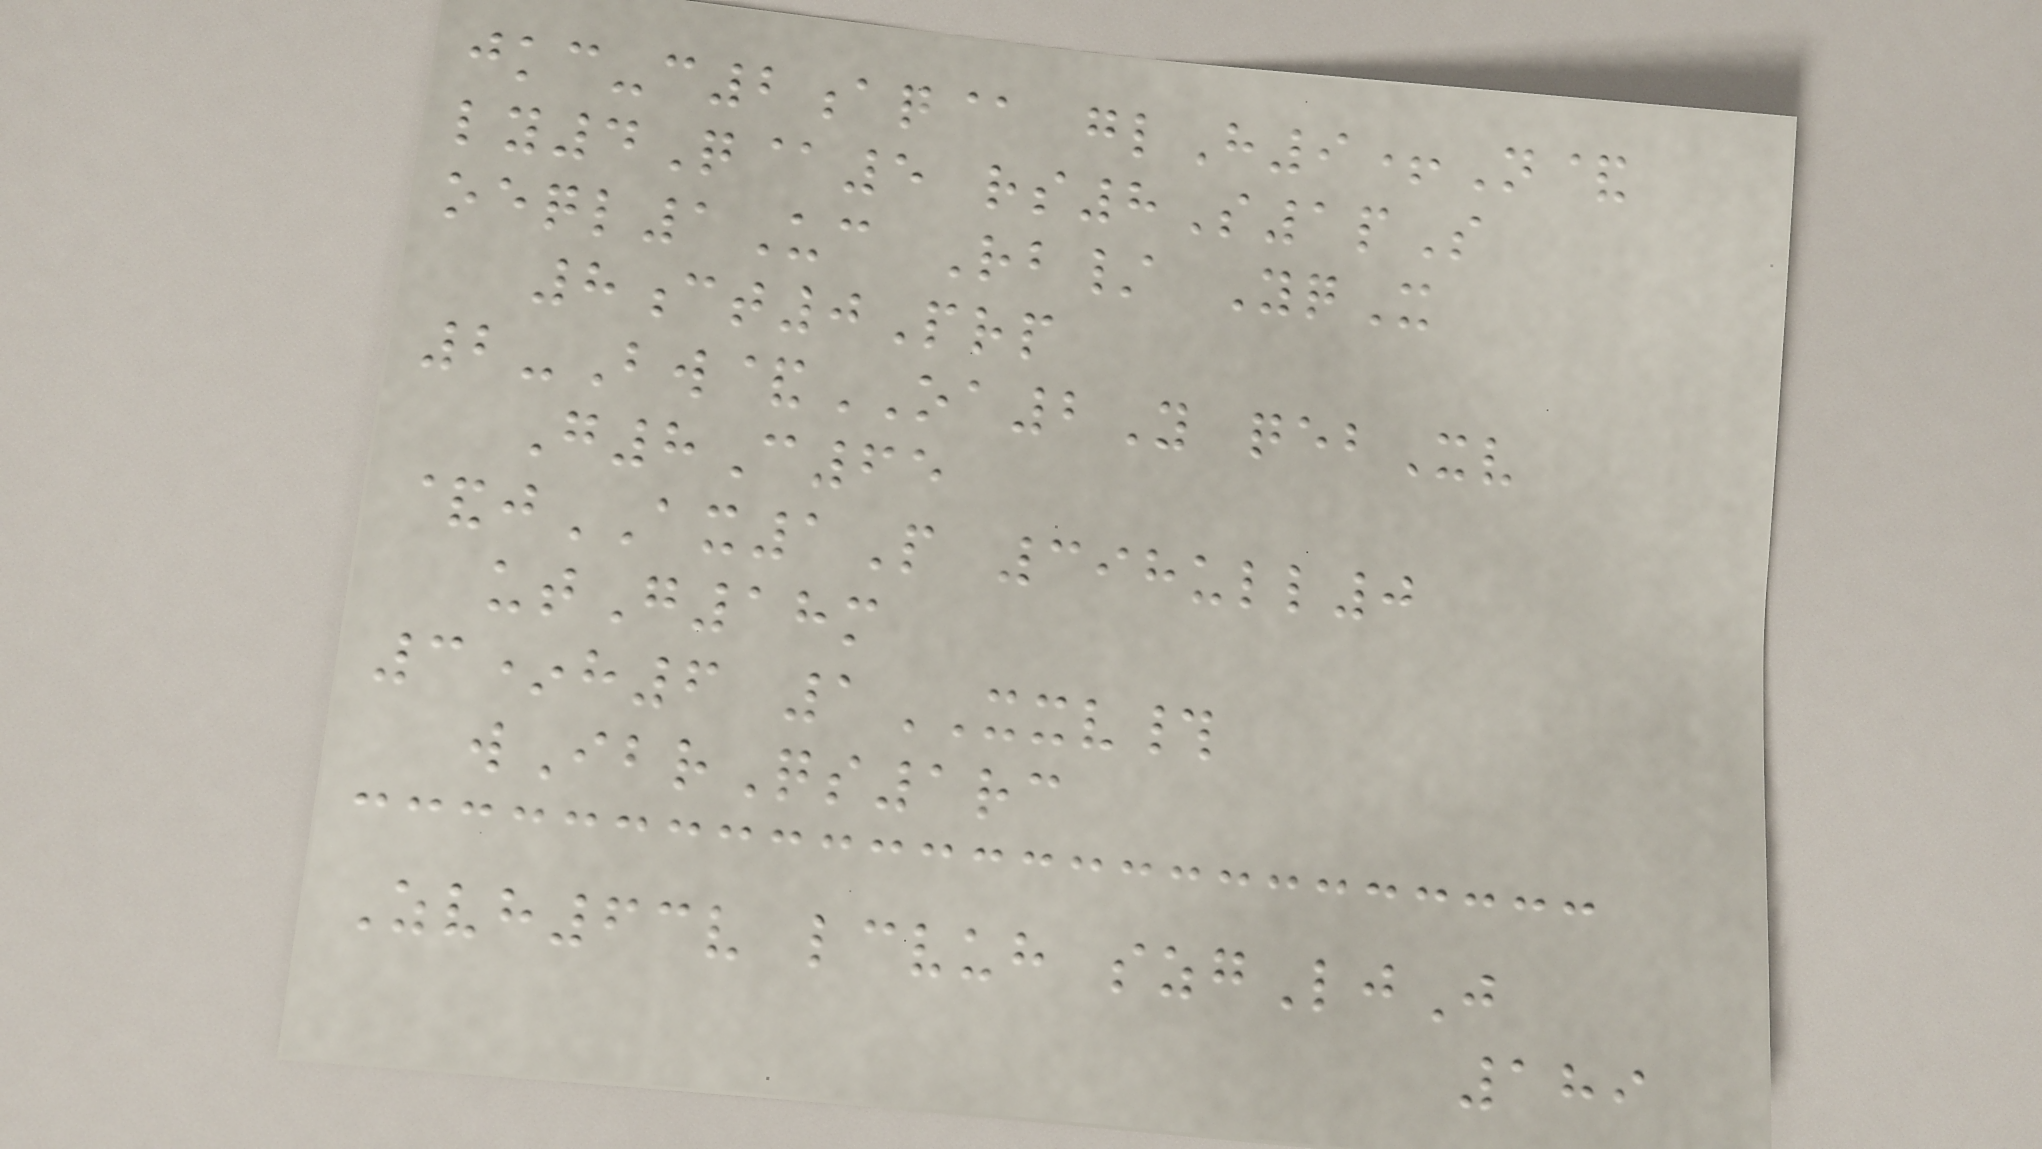jkc-c2aq@ glH9+N&
ly4Q@5 rs8S1pS
oeql1Uc Rb/ YqX
8ct0Prp
2-Bw&OA2Y qebXv
G8C65
&jAX1P 398ull0
utG18m
3*h6 1XXV#
wIbrQs1rc
Zvh63v lcvuh szgLjJ
189
